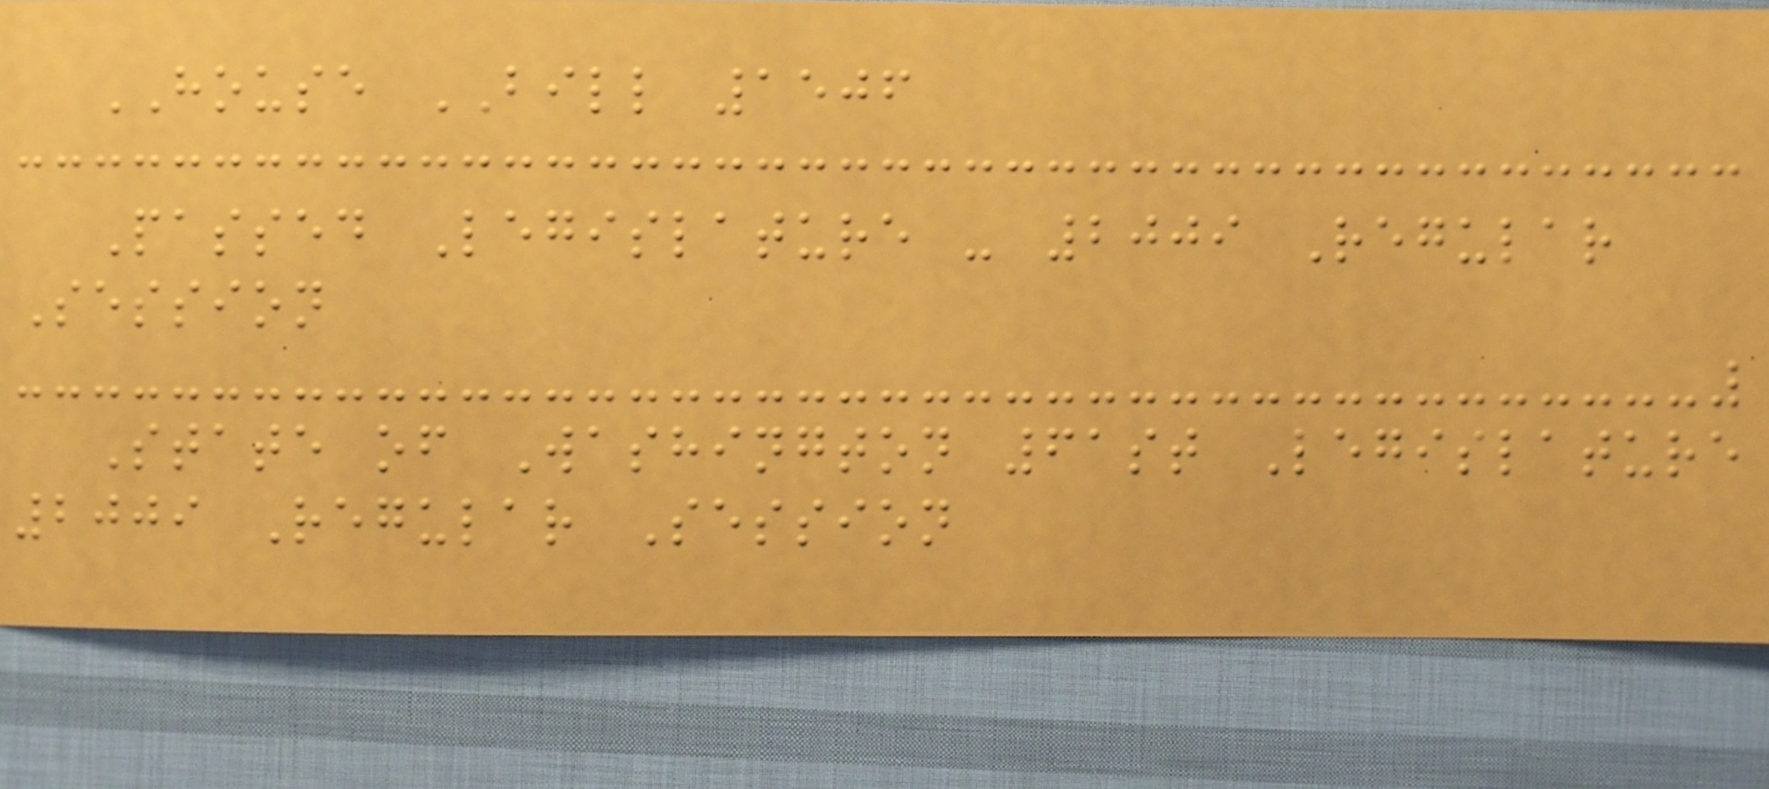HOUSE BILL 1506
Passed Legislature - 2009 Regular
Session
State of Washington 61st Legislature
2009 Regular Session
